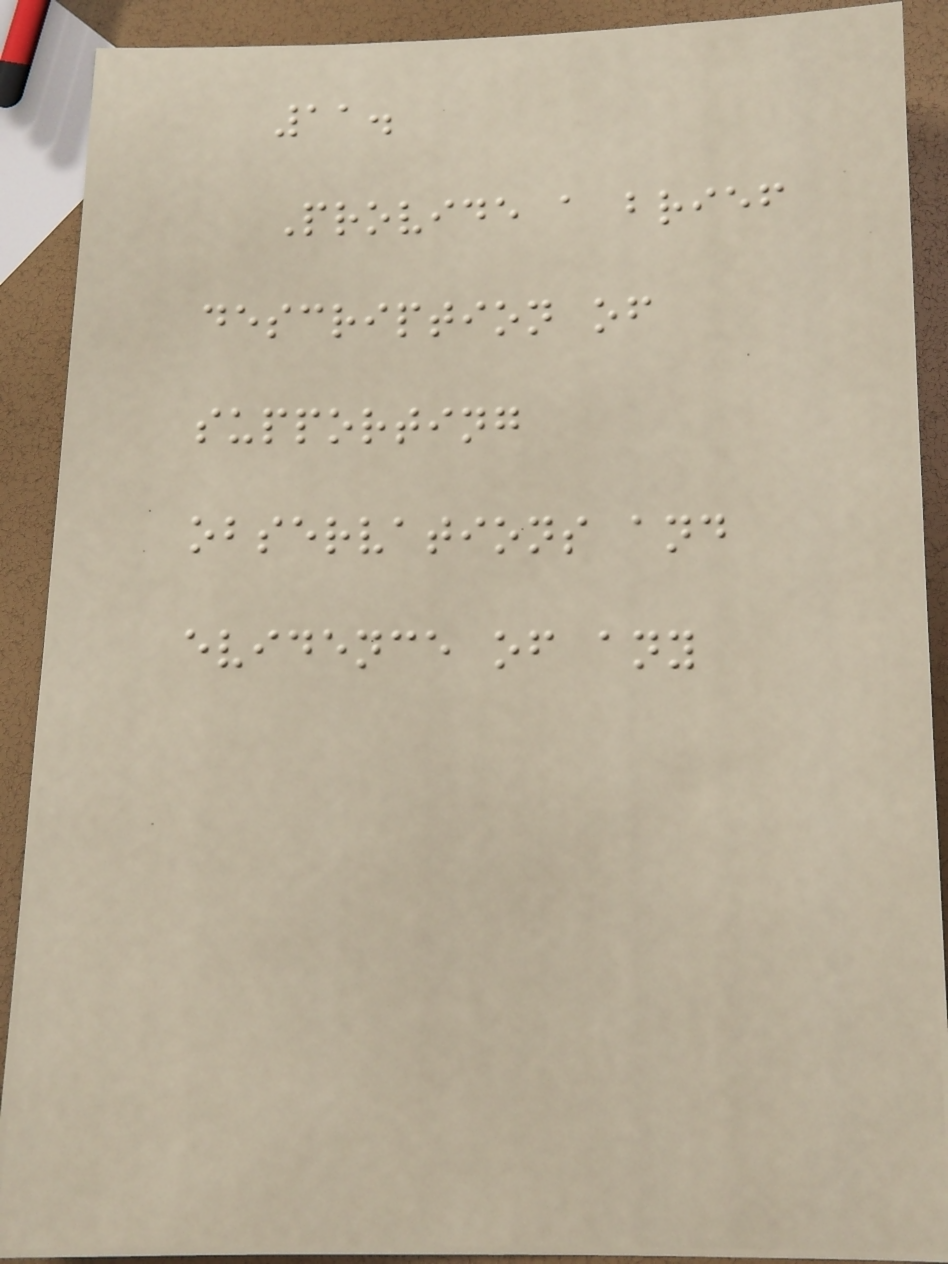11.
Provide a brief
description of
supporting
observations and
evidence of any
